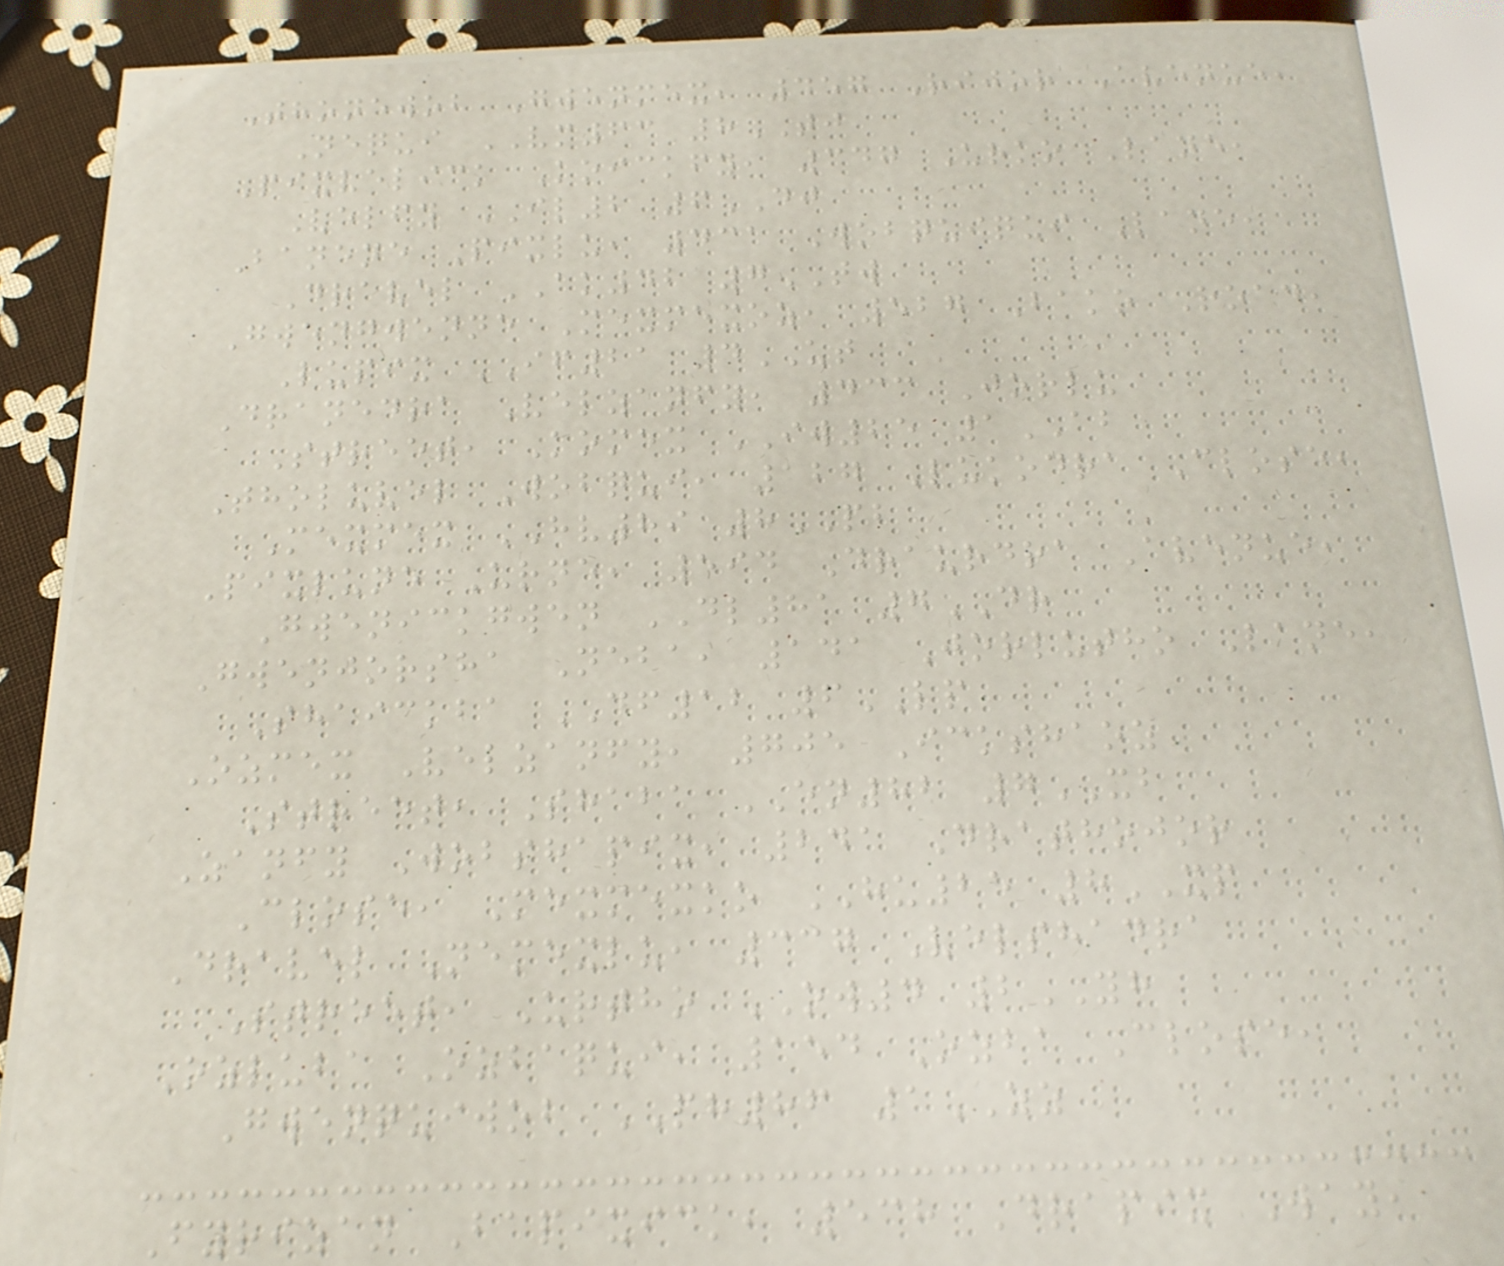Thonewob Gwenmex, 457 Rijor Avenue,
Nequi VM63 8TJ
Pixvelick Koickfy, 347 Urko Lane,
Velfy IL2 6DJ
Banene Pixlu, 431 Wobquiqui Lane,
Dravel AK42 7TW
Gwengwenne Mexmexoz, 527 Bako Road,
Lupix IF21 4UT
Dranedra Velzanfy, 433 Jorlu
Street, Komex IW25 1AB
Tholuvel Wobqui, 127 Lukodra Close,
Mexmex HV89 8PB
Pixlune Urne, 594 Draurdra Avenue,
Gwenickgwen DL81 7DR
Gwenjorsha Neba, 141 Jorlutho Lane,
Shaickba DF12 6LP
Ozmex Velzanfy, 705 Ickshaoz
Street, Shaba EN82 7XB
Zanfy Wobshapix, 241 Drathojor
Close, Mexmexko HU25 8XP
Dravel Nemexlu, 337 Velshadra
Street, Urtho OW4 2YH
Ozluba Ozbaqui, 154 Ozba Close,
Gwenquiwob PH86 1ZZ
Fyrizan Bapixick, 538 Drapix Way,
